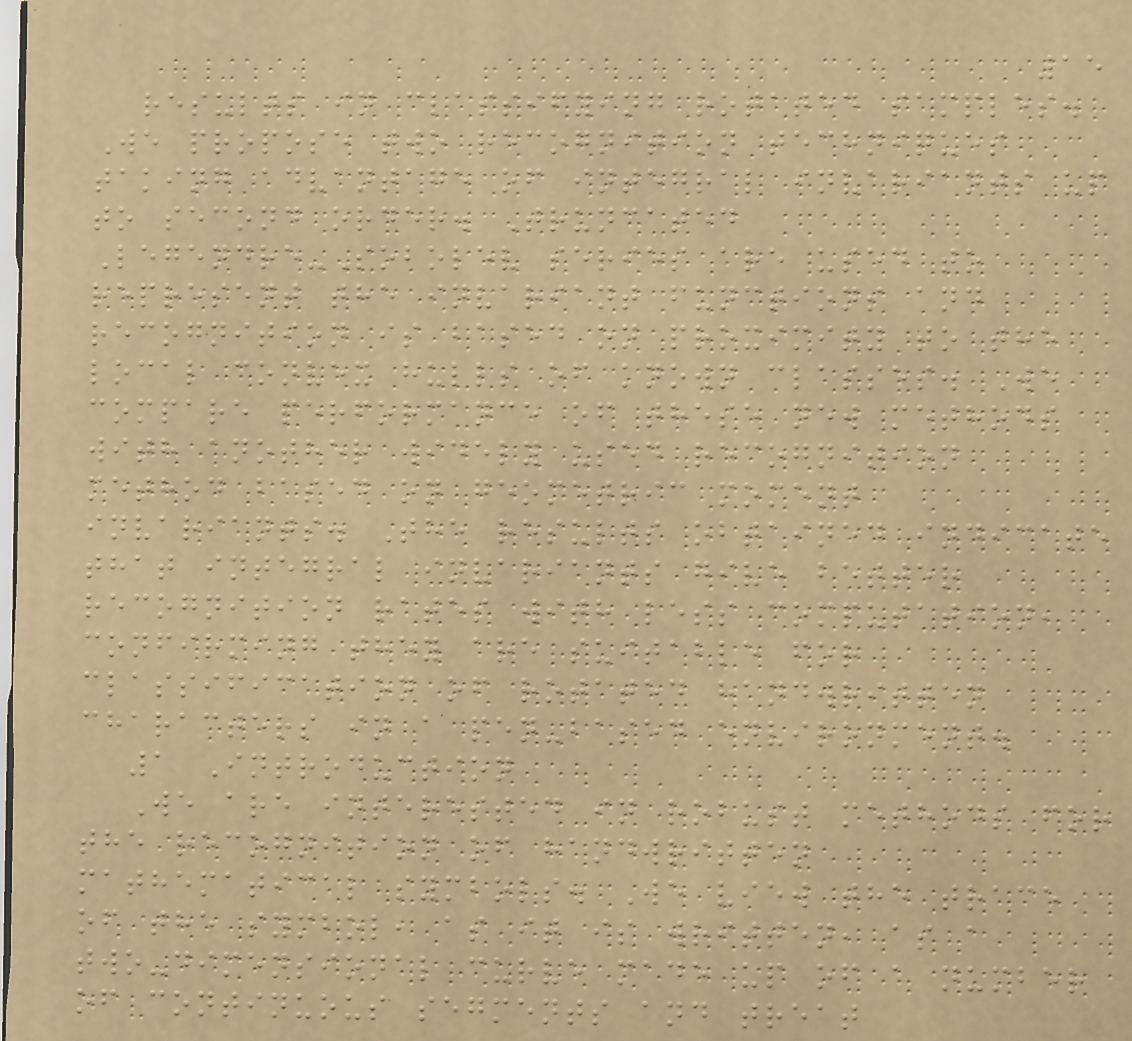15
results in classifying rotated samples.
We propose two recognition techniques
taking advantage of integral invariants up
to second order. Truncated
Legendre-Sobolev series are used to
represent the invariant functions and
recognition is based on proximity to the
local convex hulls of known classes. We
compare performance of these new methods
with another widely used recognition
method based on geometric moment
invariants. The results obtained indicate
that integral invariants give better
recognition rates with less computation,
confirming they are suitable for
classification of rotated handwritten
characters in a pen-based environment.
1 Introduction
We are interested in robust methods for
the recognition of handwritten
mathematical symbols. We view the trace
of the symbol, as it is written, as a
two-dimensional curve made up of a number
of continuous segments and treat
